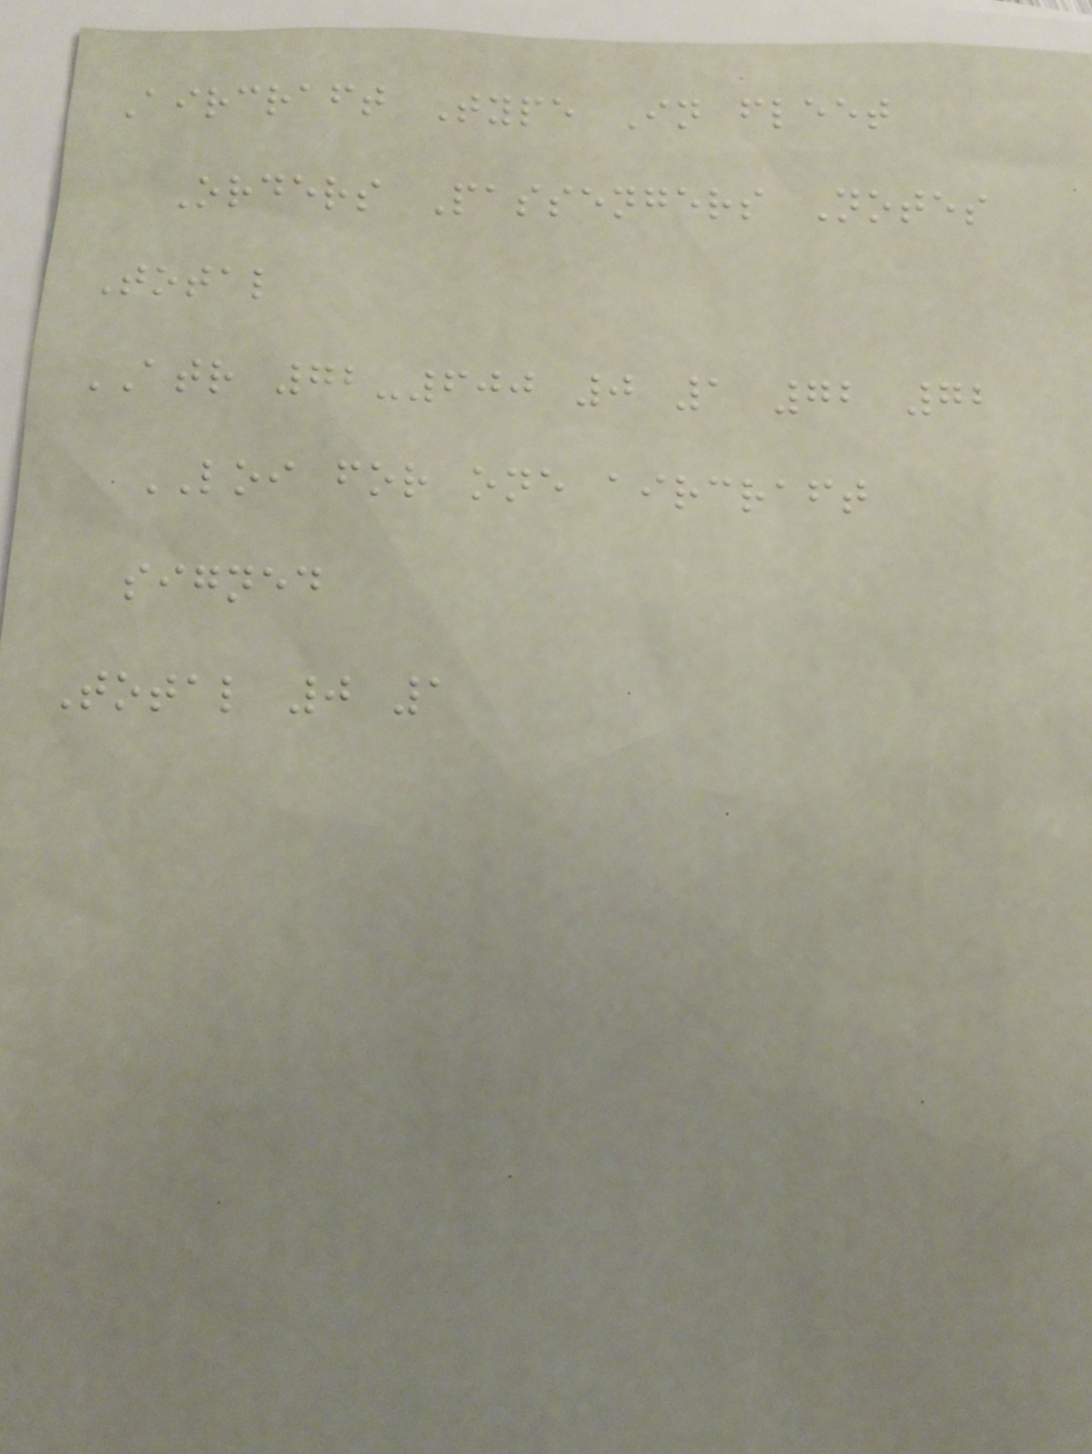Aircraft Type In fleet
Orders Passengers Notes
Total
ATR 72-600 0 1 72 72
LOI for one aircraft
signed
Total 0 1
